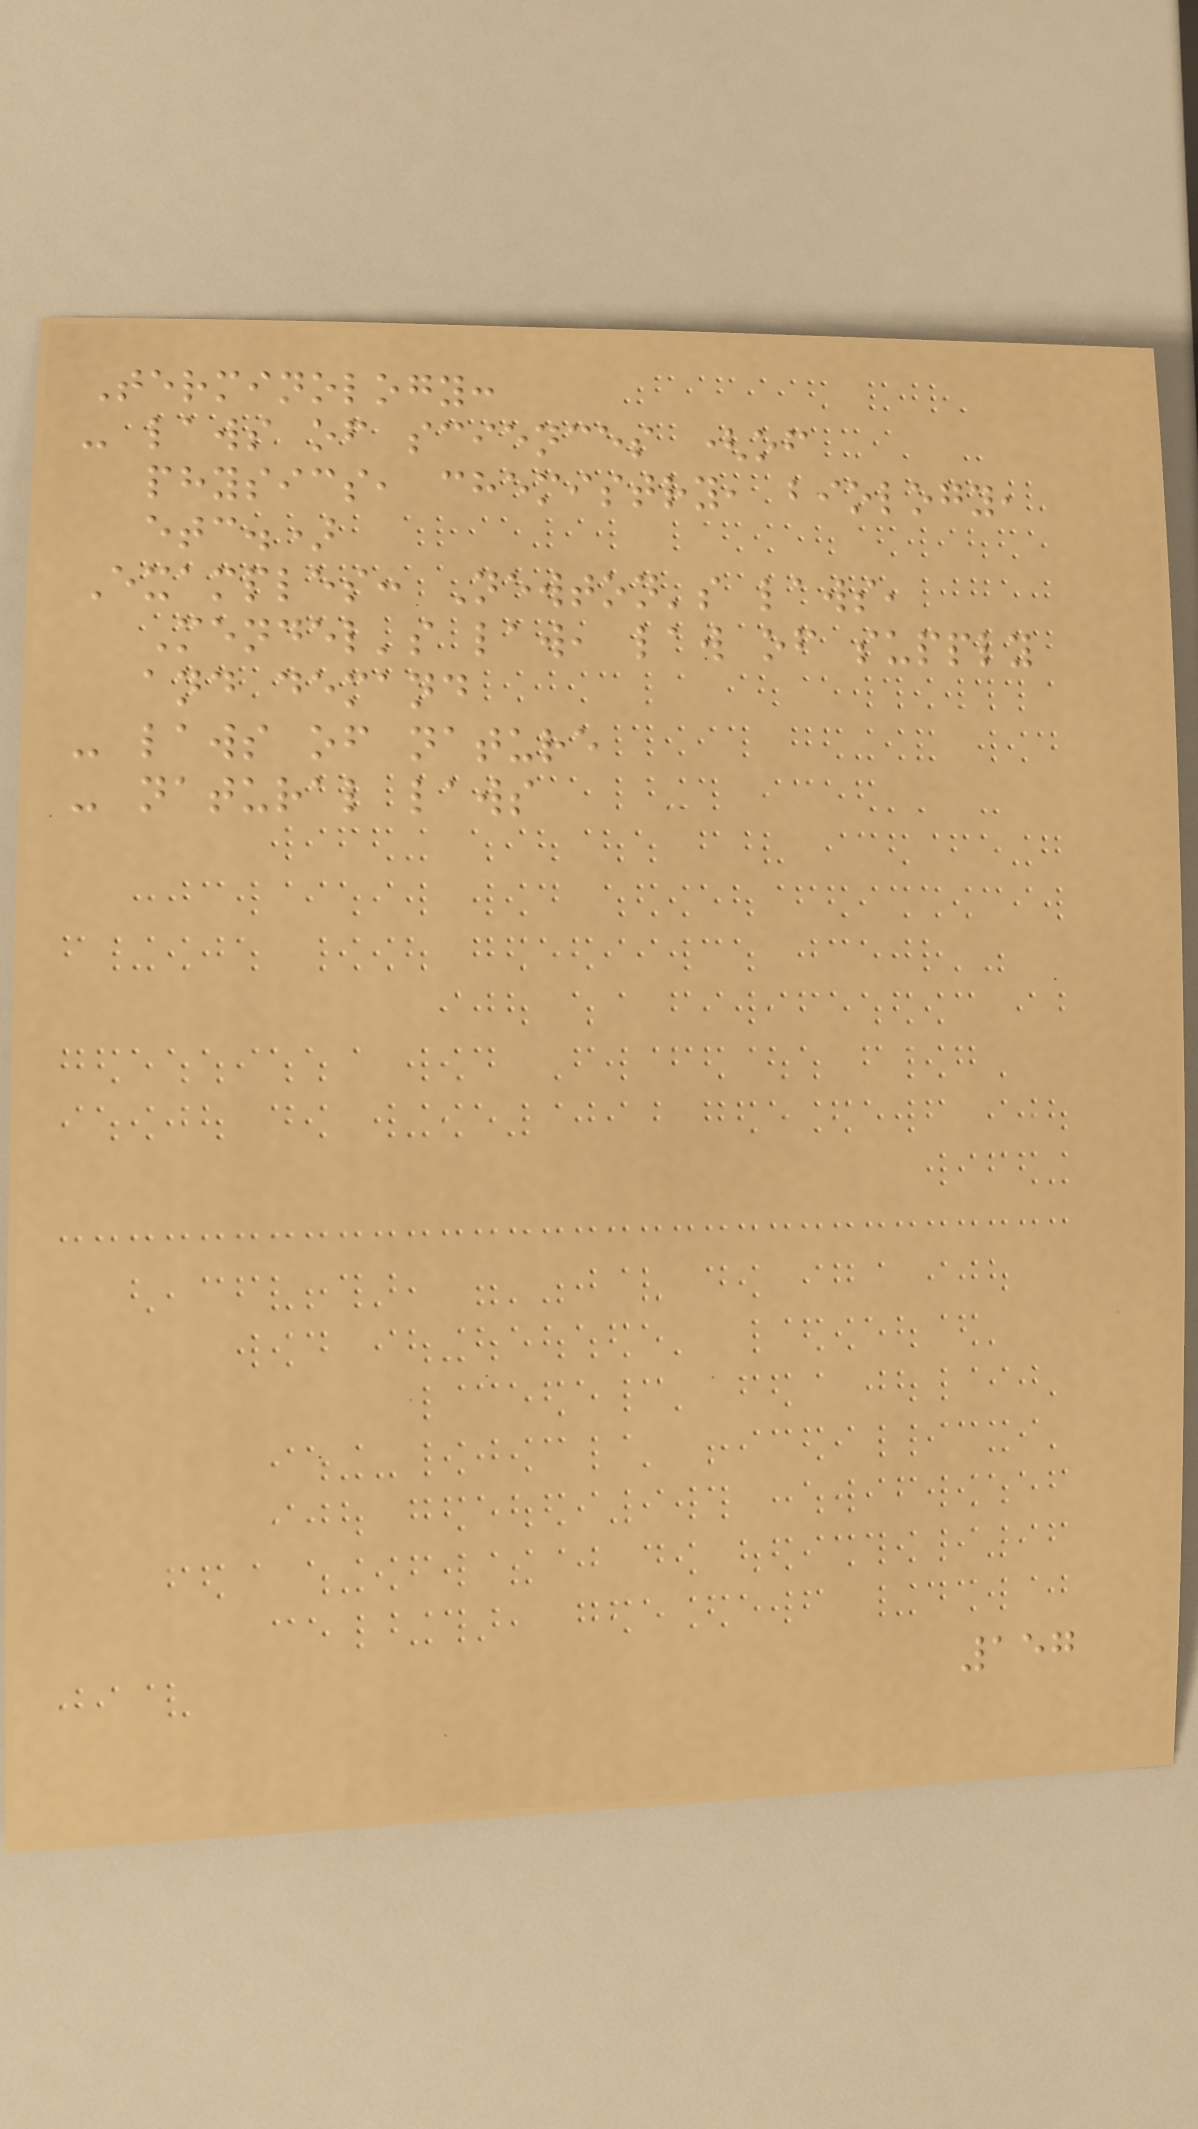Terminology:
- laws of sciences (of
physics, chemistry, biology,
etc.)
Examples: Newton's laws,
Mendel's law, law of supply
and demand
- laws of nature
- natural laws
157
